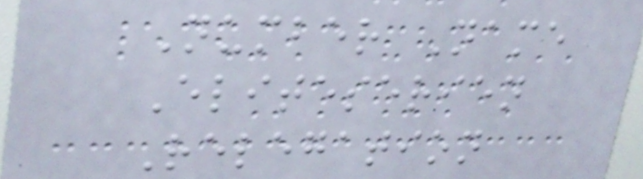Number Name
Eliteserien
Relegation
